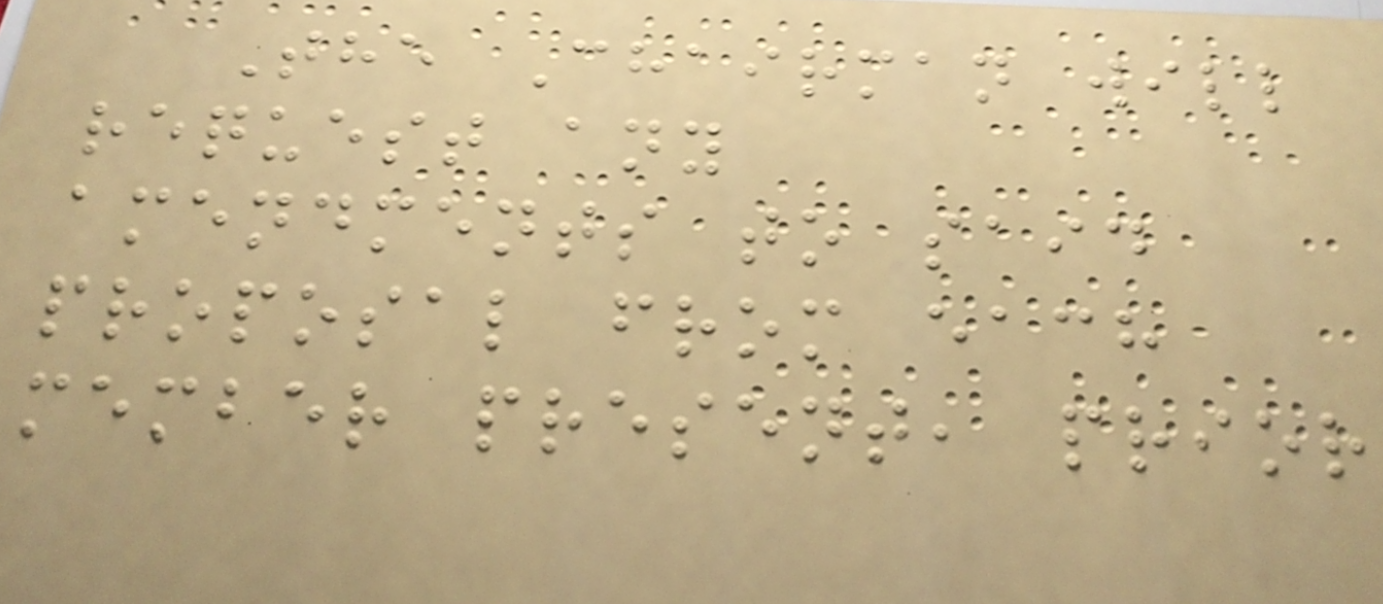The Chairman will
request any
amendments to said
proposal from each
member present, prior
